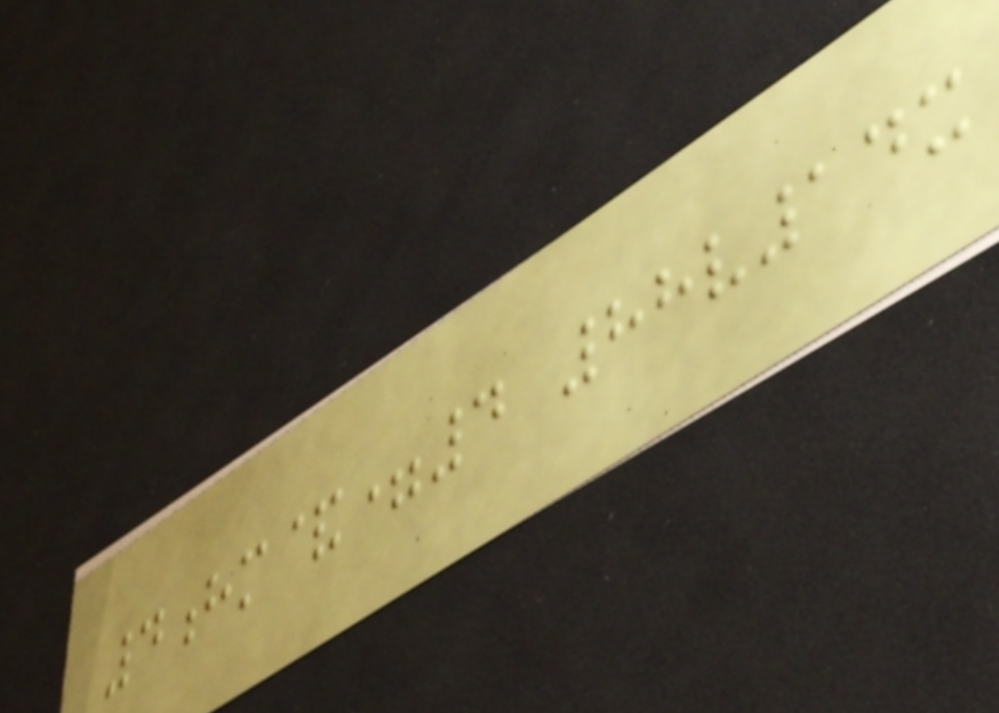4hm&=4 88v14x
